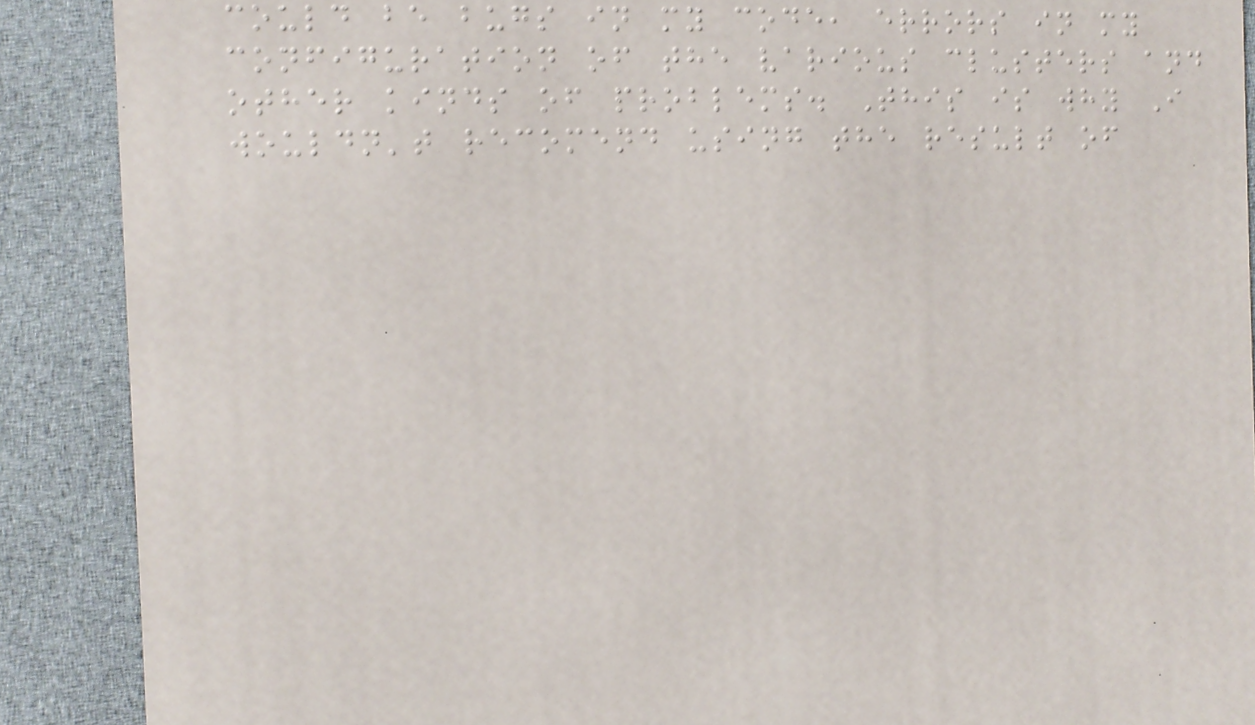could be bugs in my code, errors in my
configuration of the various clusters and
other kinds of problems. This is why I
wouldn't recomend using the result of
